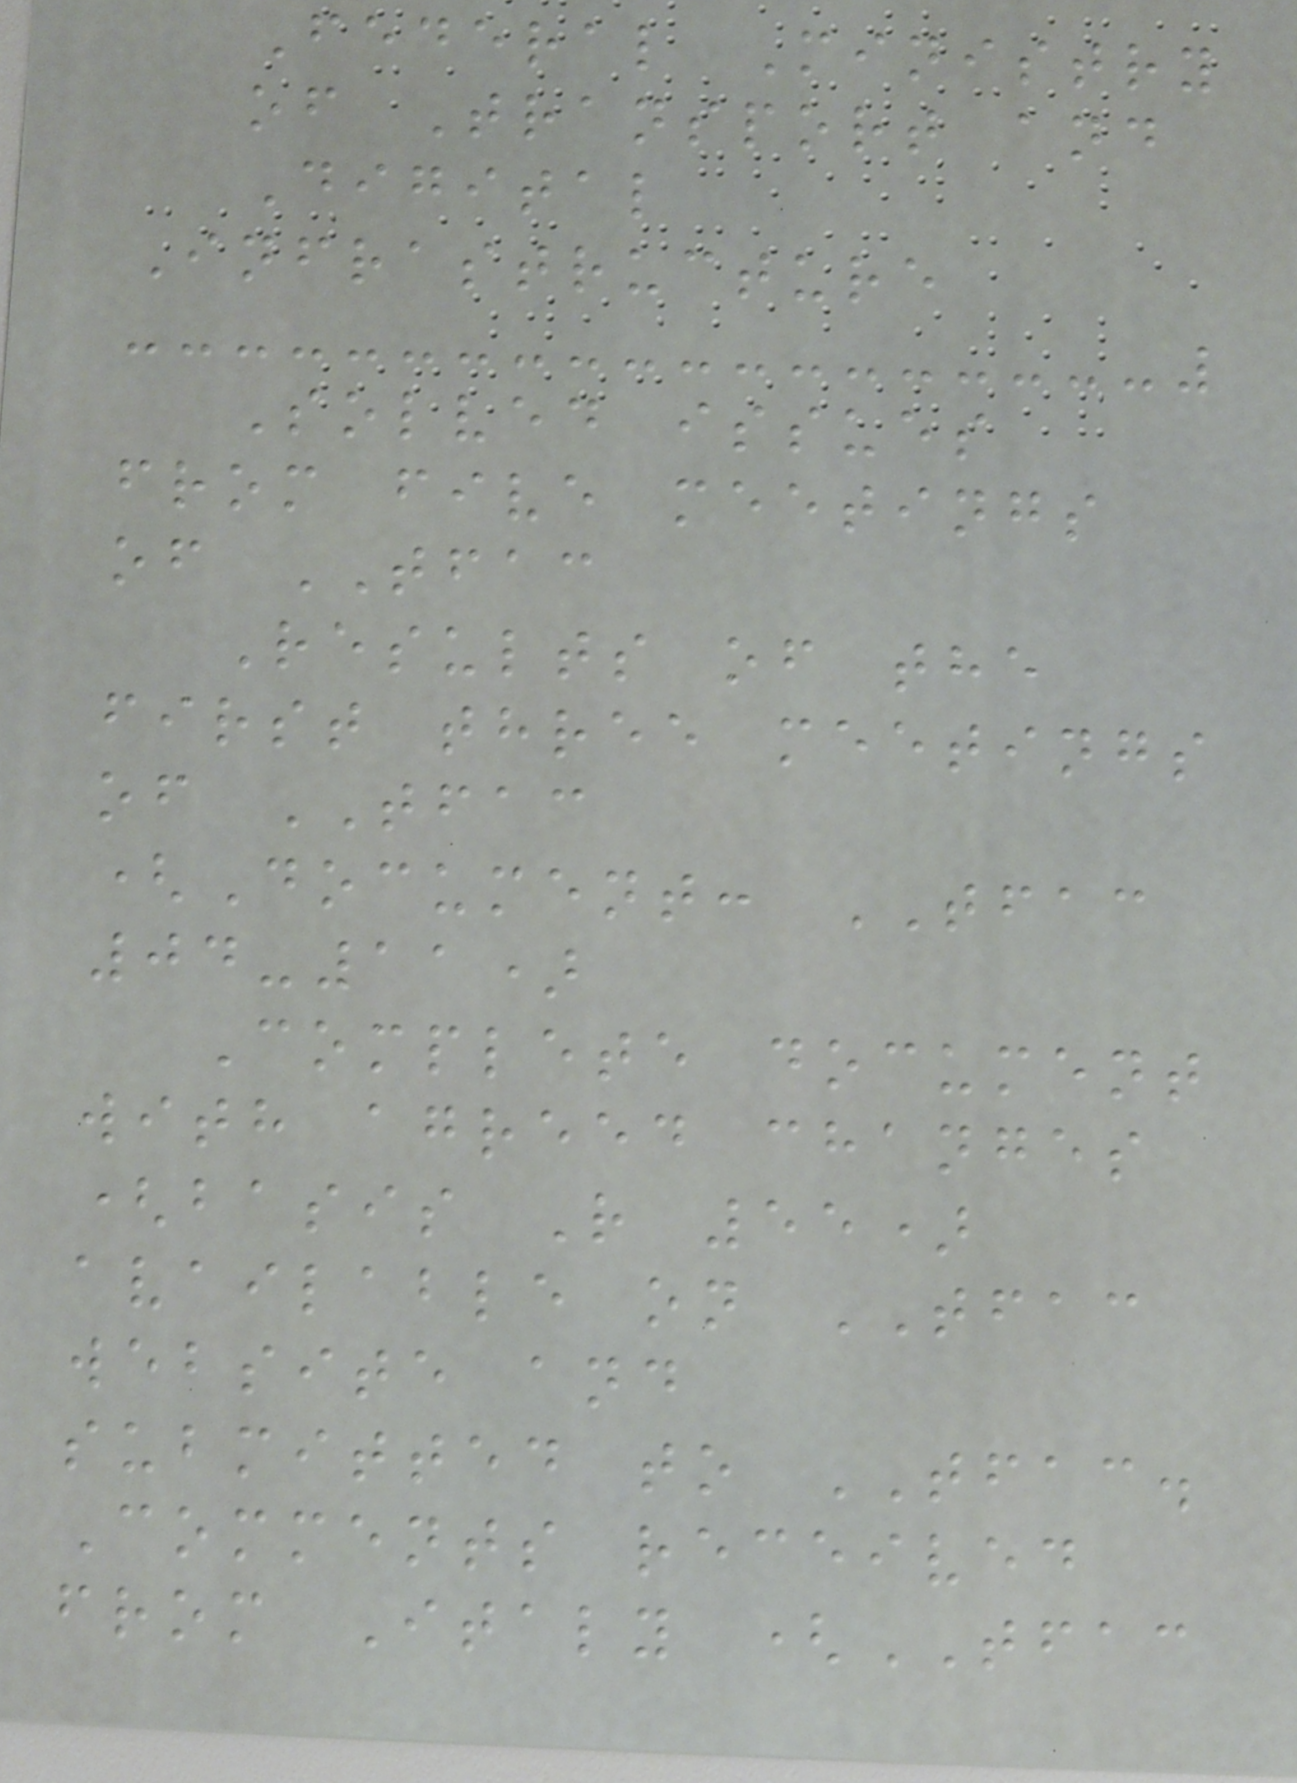Federal Ministry
of Transport and
Digital
Infrastructure
Solved issues
from five meetings
of TFAC
Results of the
first three meetings
of TFAC
(Document: TFAC
04-11)
Complete document
with agreed changes
(basis R 55)
available on TFAC
website and
submitted to TFAC.
Comments received
from Italy (TFAC
